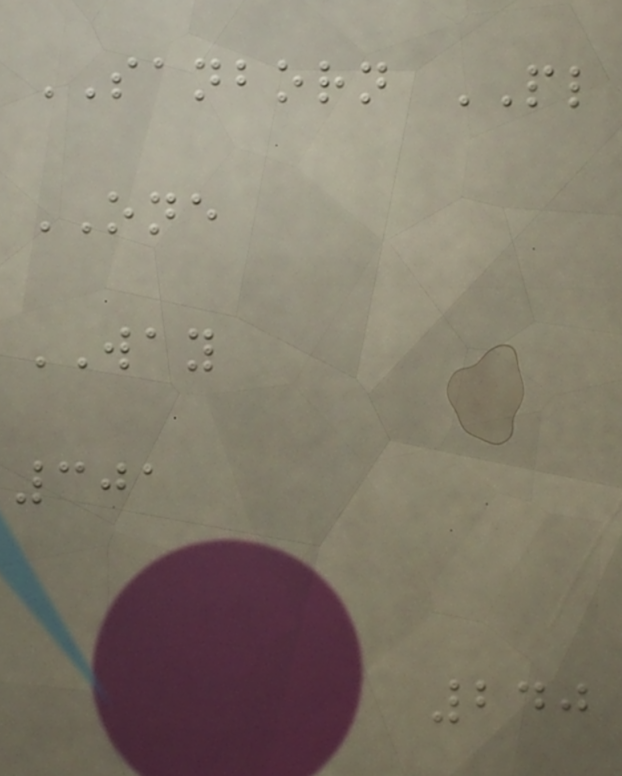SANBORN PL
ONE
WAY
301
240
